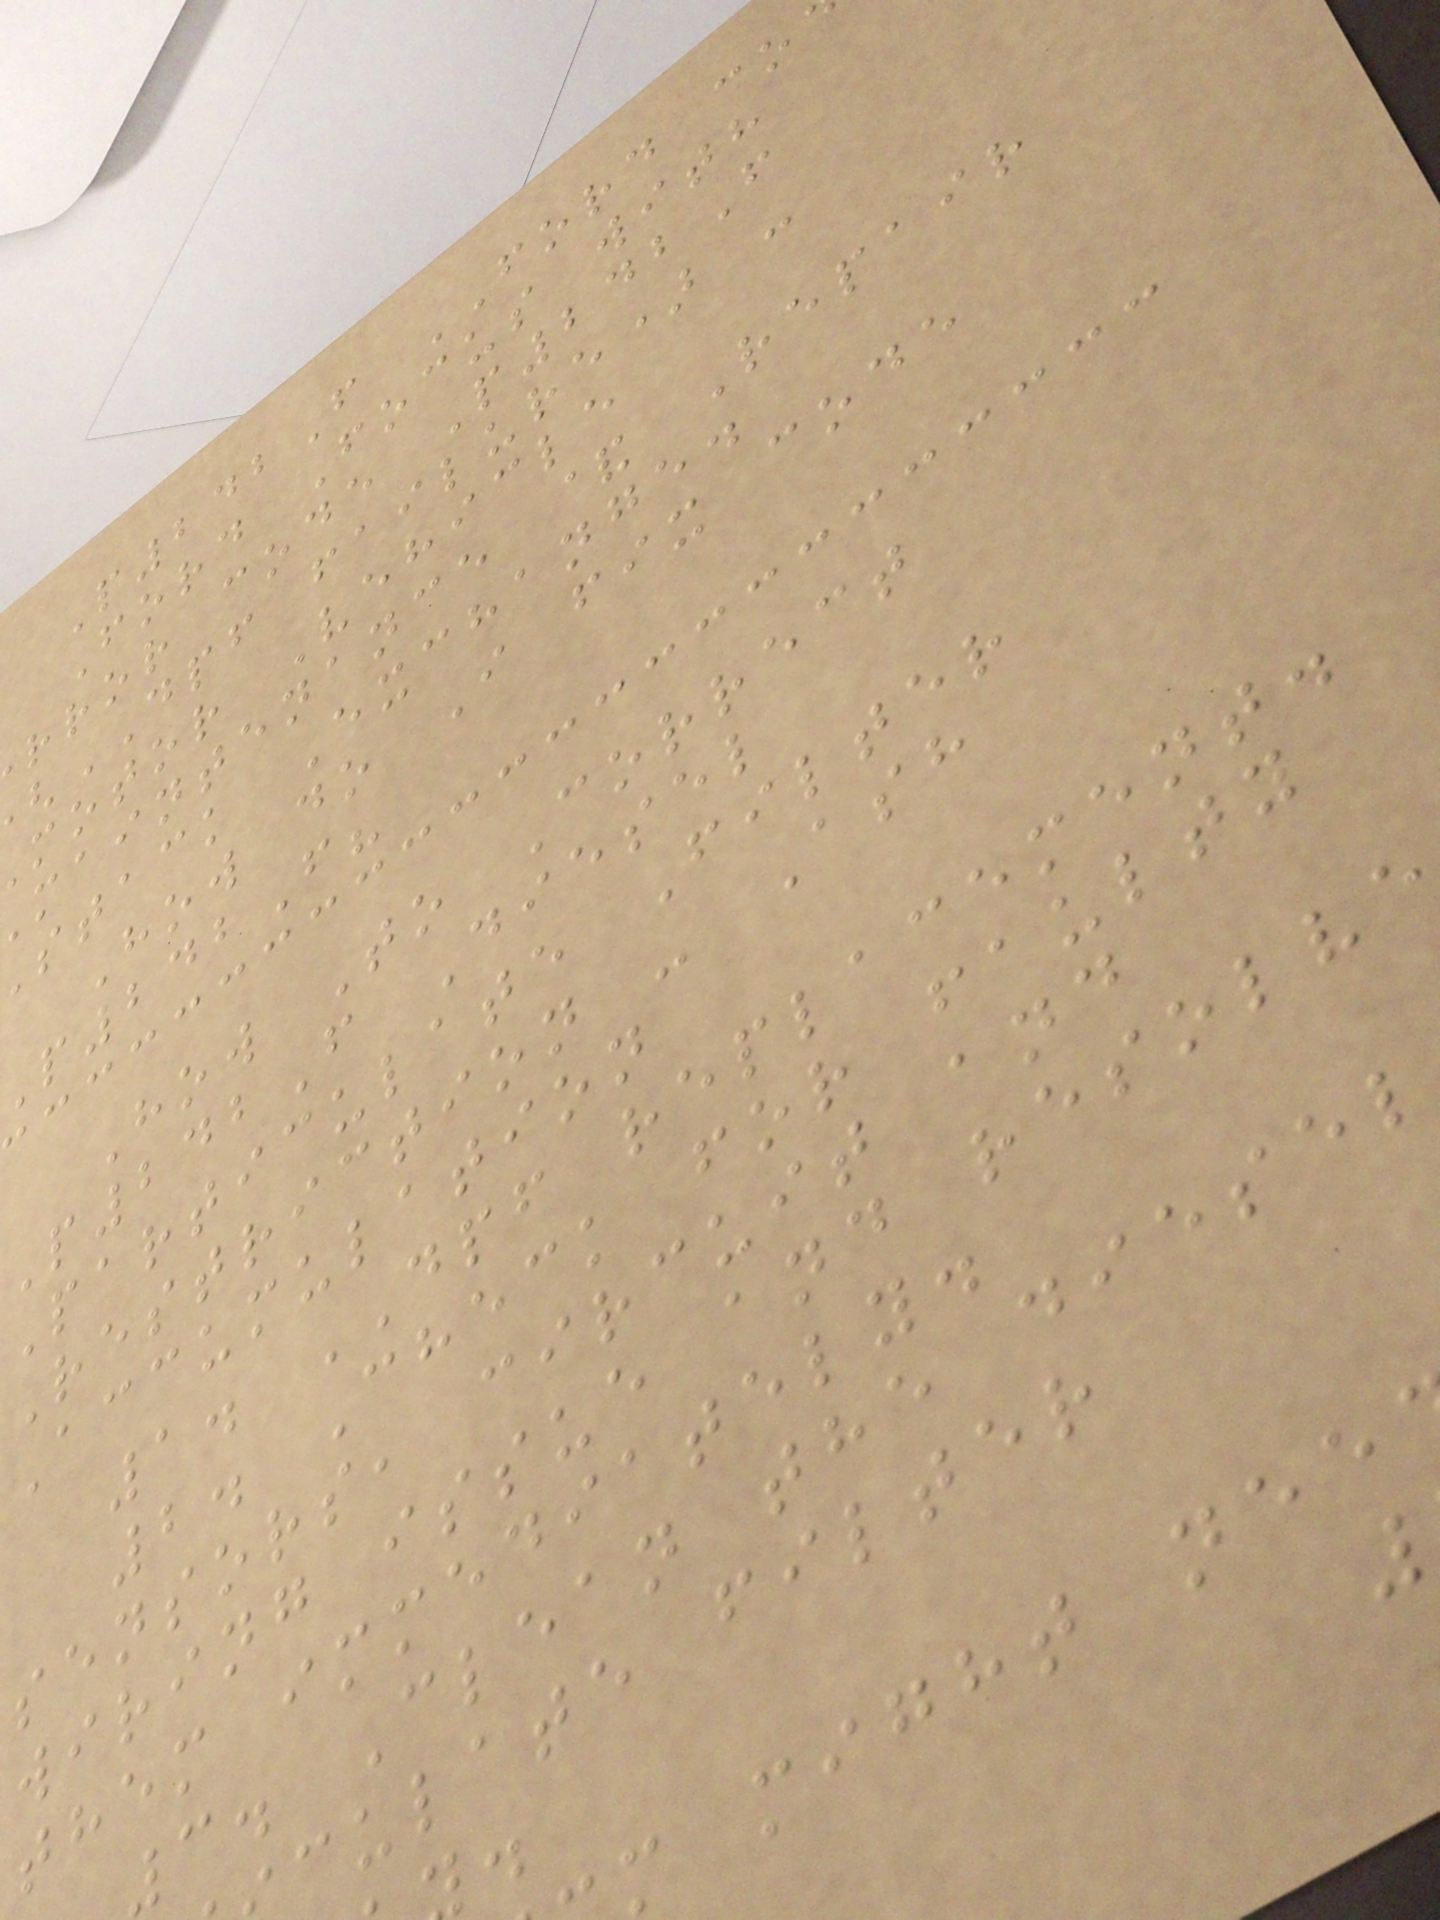P242F FORD co
Ford Focus with
rror code P242F
DPF failure) -
motor Vehicle
maintenance & Repair
stack Exchange.
How do I fix code
242F?
How To Correct
P242F Diesel
Particulate Filter
Restriction - Ash
Accumulation
1. DPF replacement.
2. Check for faulty
sensors, circuit and
wiring issue and resolve
them immediately.
3. Clean the diesel
culate filter
m might nee
